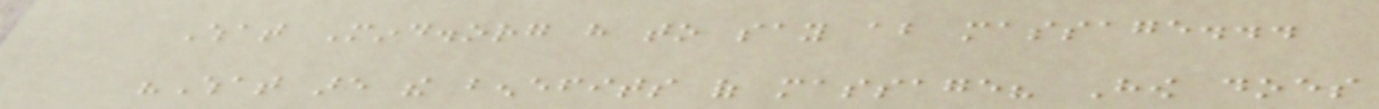What Mind.org have to say about massage...
"What are the benefits of massage? How does
